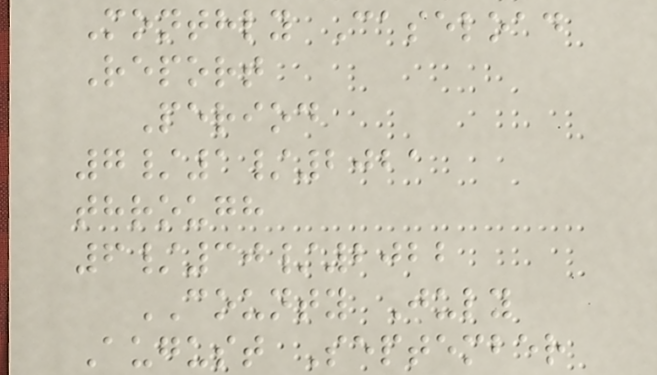Monthly Caseload
Report
Period
7/1/2021
through
6/30/2022
COUNTY July
August September
